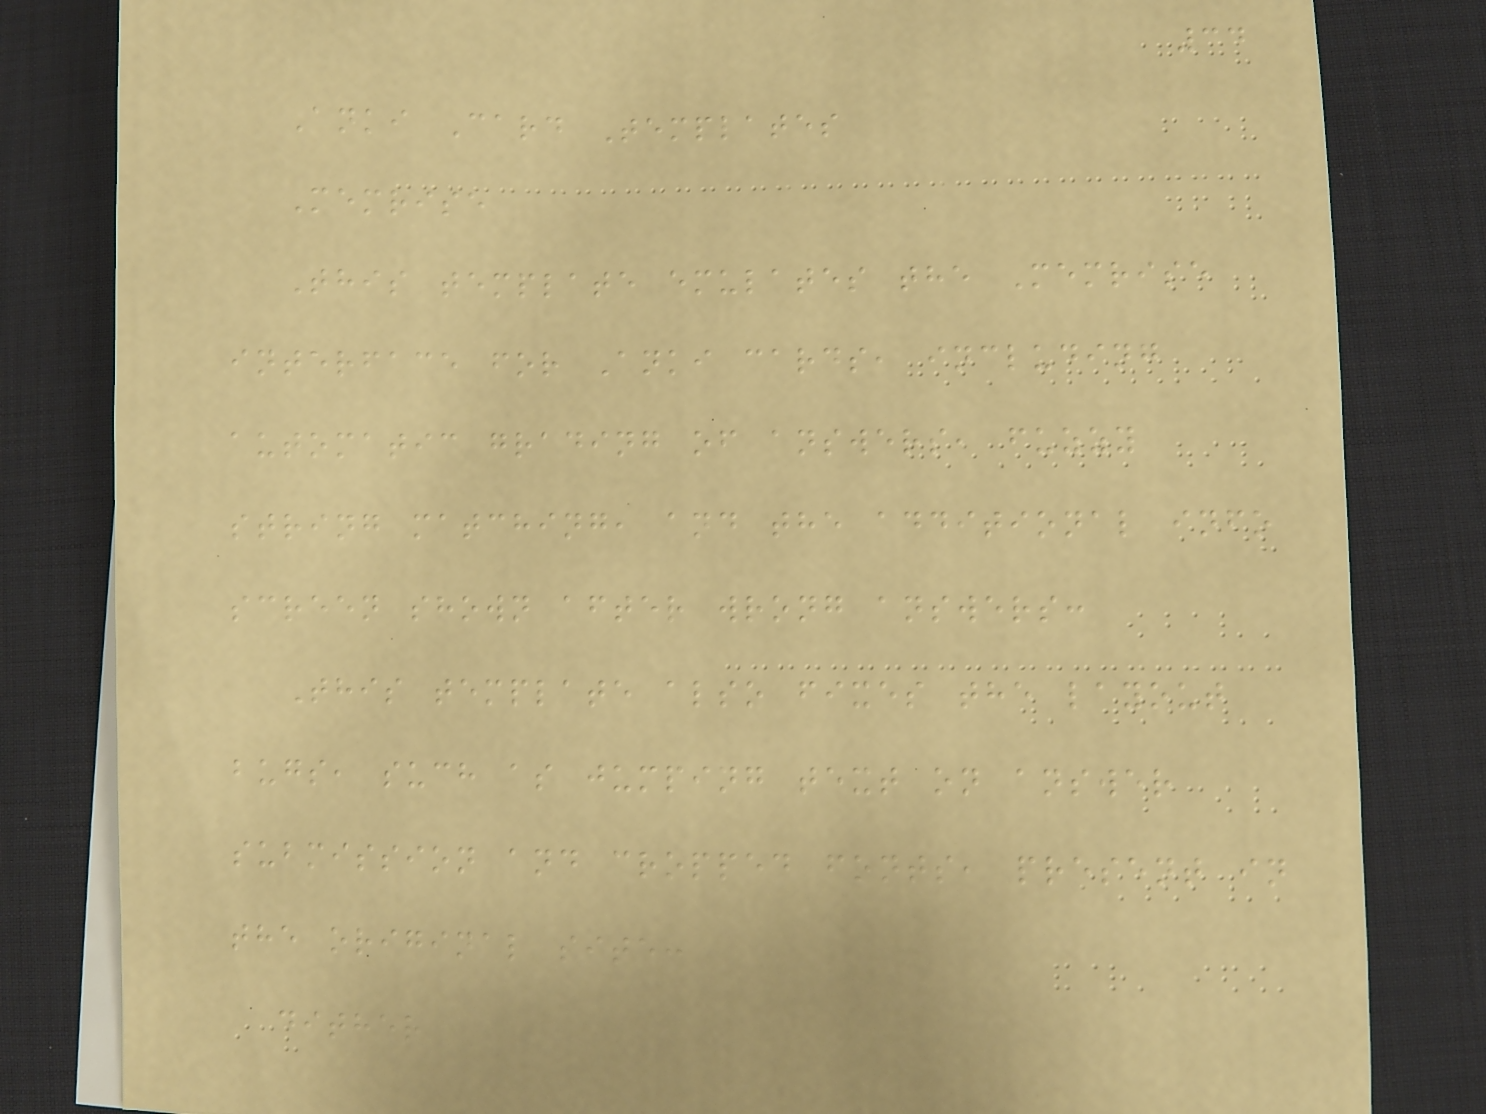34
Anki Card Templates
Memrise
This template emulates the Memrise
interface for Anki cards, including
automatic grading of answers, fuzzy
string matching, and the additional info
screen shown after wrong answers:
This template also fixes the layout
bugs, such as jumping text on answer
submission and cropped fonts, present in
the original site:
dither
